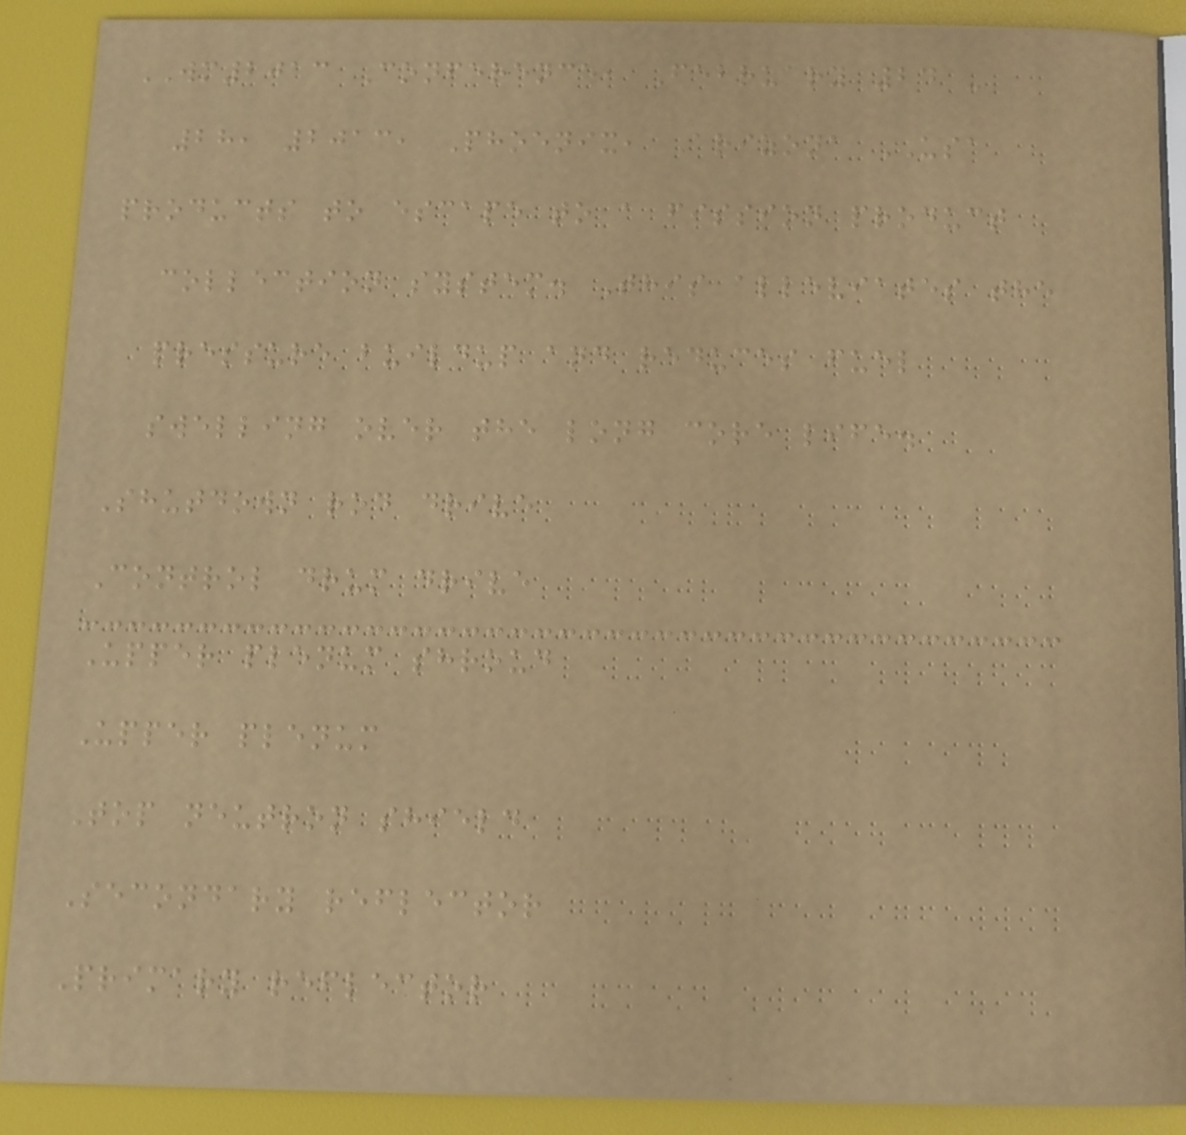WM2013 Conference, February 24 -
28, 2013, Phoenix, Arizona USA
products to escape to a fission product
collection system. This alleviates the
pressure buildup and reduces fuel
swelling over the long core life.
Shutdown rod drive
Control drum drive
Upper plenum shroud
Upper plenum
Top neutron shield
Secondary reflector
Primary reflector
